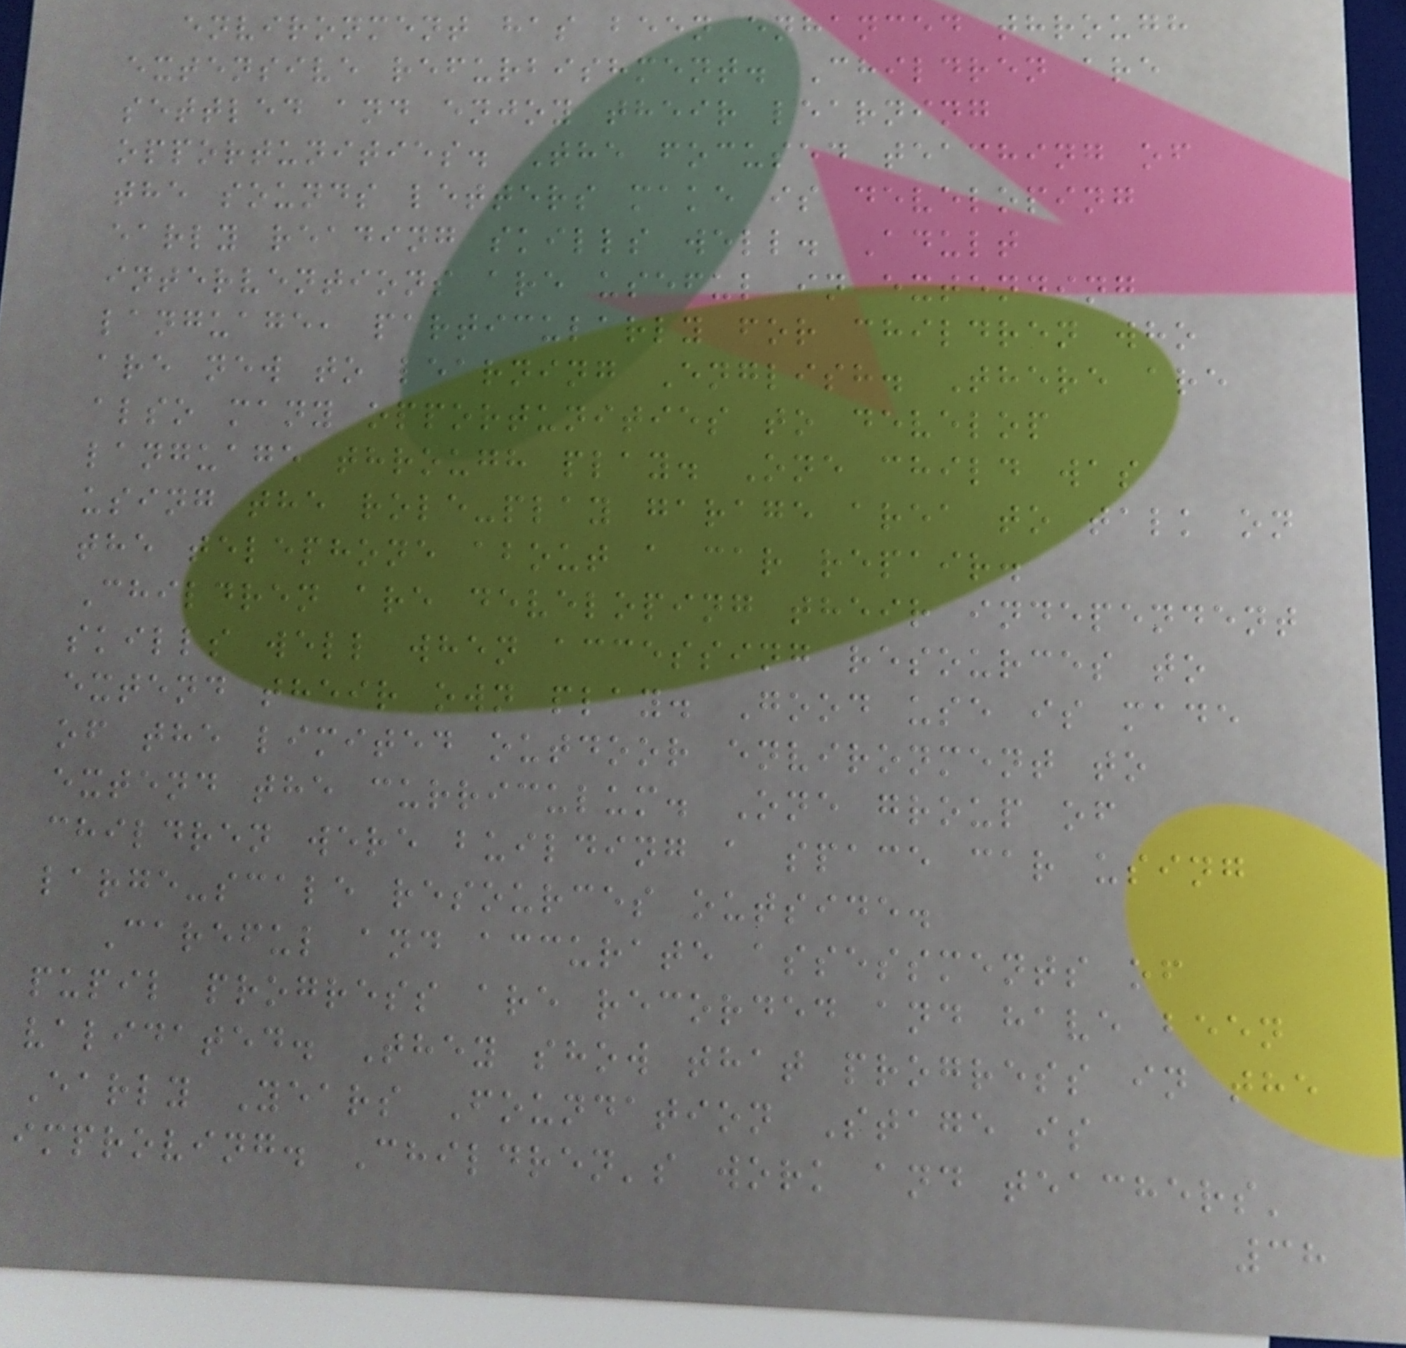environment has been enhanced through
extensive refurbishment. Children are
settled and enjoy their learning
opportunities. The focused teaching of
the sounds letters make is developing
early reading skills well. Adult
interventions are useful in extending
language, particularly for children who
are new to learning English. There are
also many opportunities to develop
language through play. One child was
using the role-play garage area to talk on
the telephone about a car repair.
Children are developing their independent
skills well when accessing resources to
extend their own play. Good use is made
of the limited outdoor environment to
extend the curriculum. One group of
children were building a space car using
large-scale resources outside.
Careful and accurate assessments of
pupil progress are recorded and have been
validated. They show that progress in the
Early Years Foundation Stage is
improving. Children's work and teachers'
38
